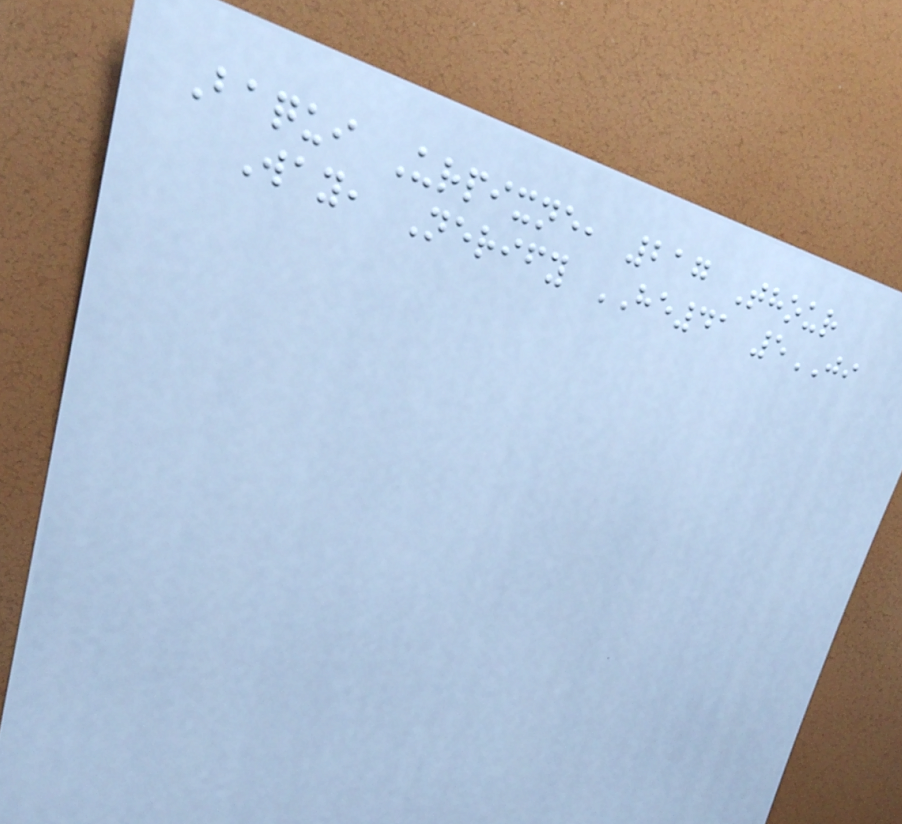Baqui Urpixne, 217 Thour
Way, Nerify HE41 5JI
